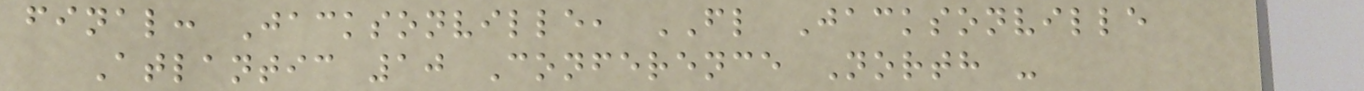final: Jacksonville, FL Jacksonville
Atlantic 10 Conference North -
